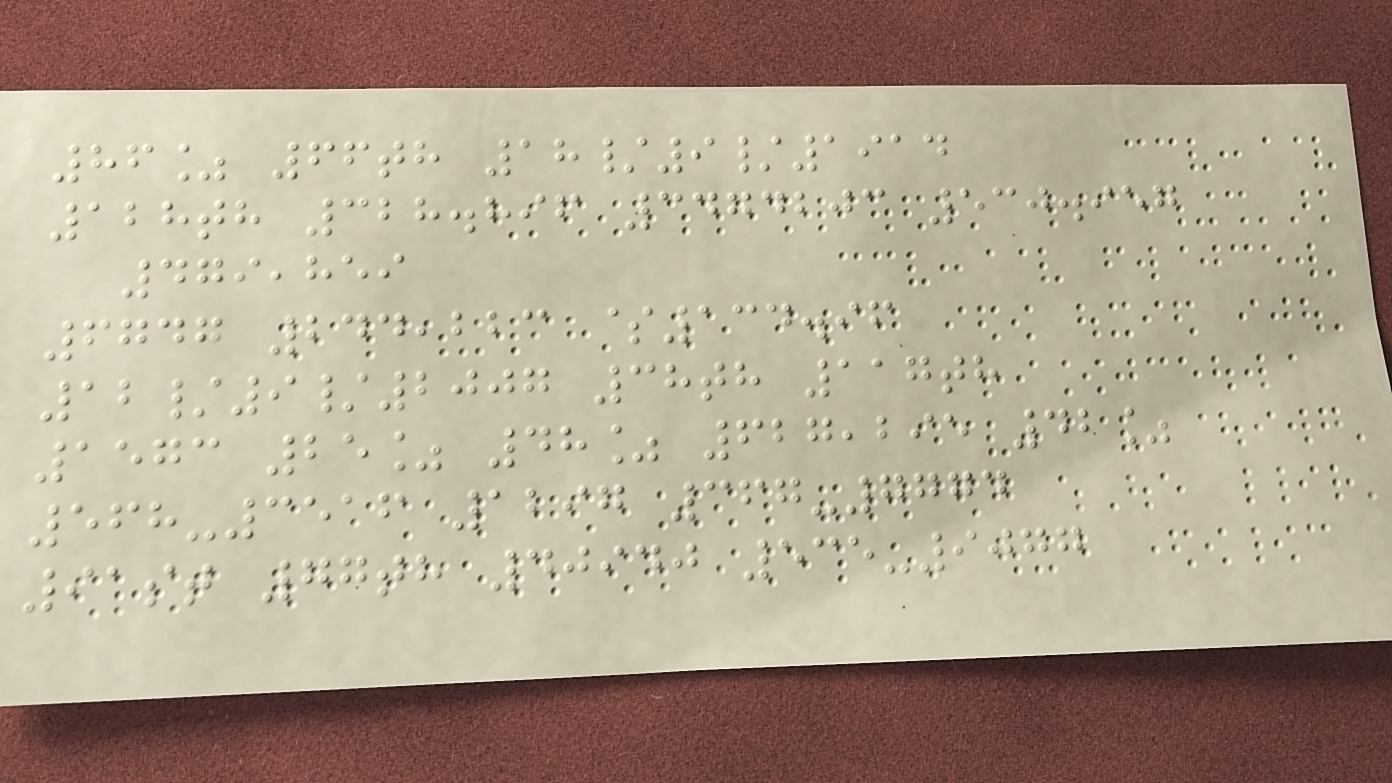86% 66th 18/9/1914
128th 328.896 3474203 530.957
479,859
6747 244,223 $134.96
12/9/2007 38th 117th
1573 25% 48% 627,295 42%
568-3516 1297 367-7774
91st 77th 40940 535-9077
